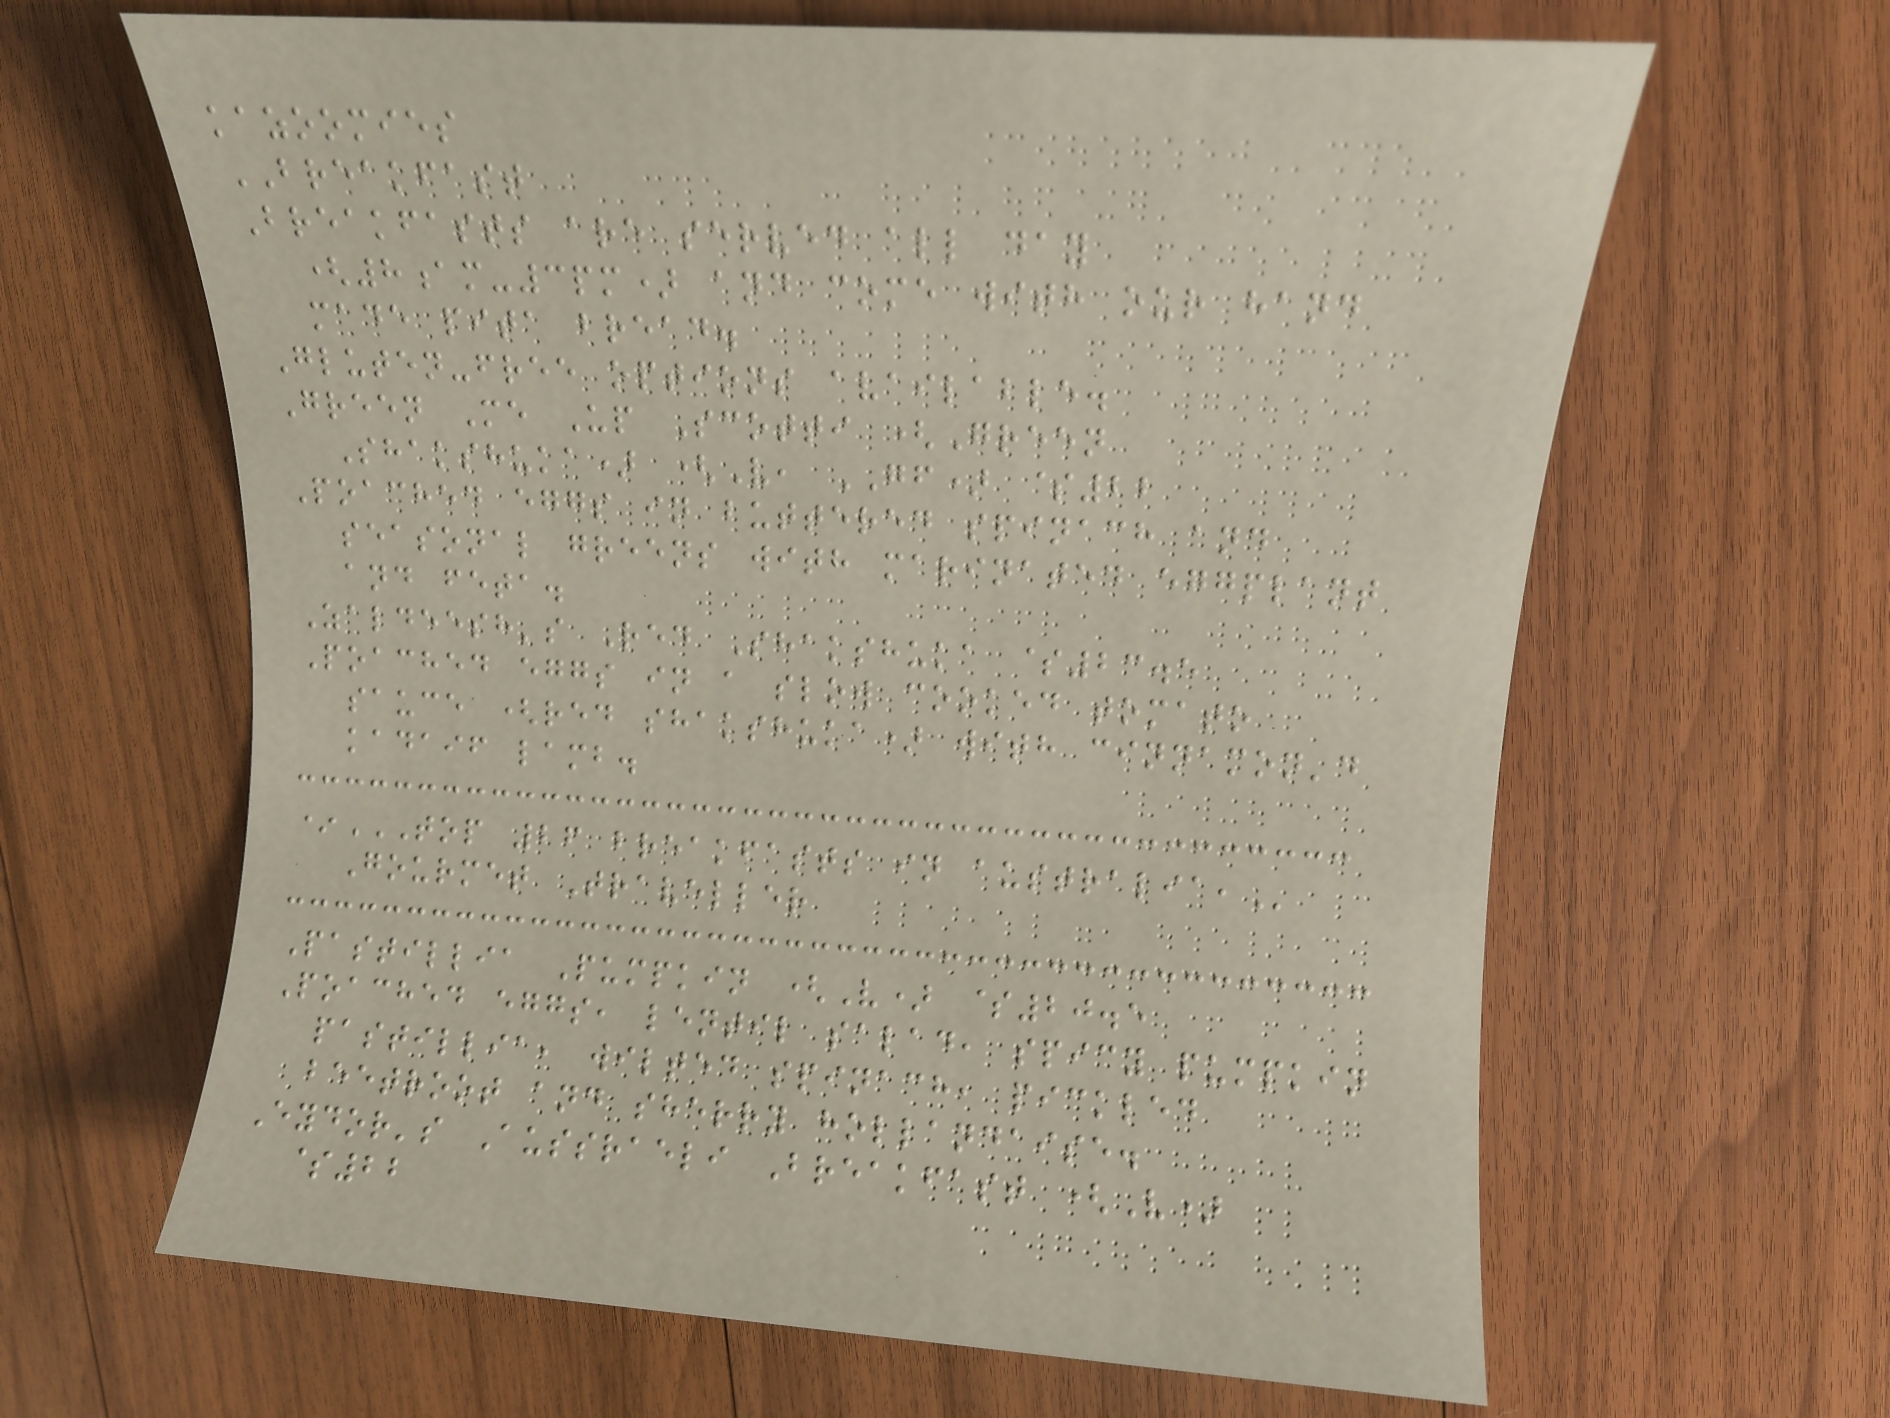kazoomies
BREAKFAST
Breakfasts are served all day
(8am-3pm) and come with our hand
made pita bread.
Gluten-free options available.
Green Me Up Scotti (Green
Shakshuka) (V, GF) $22
Poached eggs in buttered spinach and
seasonal greens with marinated eggplant
and feta.
Zaldeesh's Red Shakshuka $23.5
Poached eggs in a slow cooked tomato
sauce (red shakshuka) with cinnamon'd
kadaif lamb.
*TOP 26 BREAKFASTS IN AUSTRALIA,
Gourmet Traveller
Pastillia Pumpkin (V) $20.5
Poached eggs, lentil salad, spicy pumpkin
pastillia, wilted spinach, pickled
beetroot and sherry hollandaise.
Eydor's Aussraeli Breakfast (V)
$22
